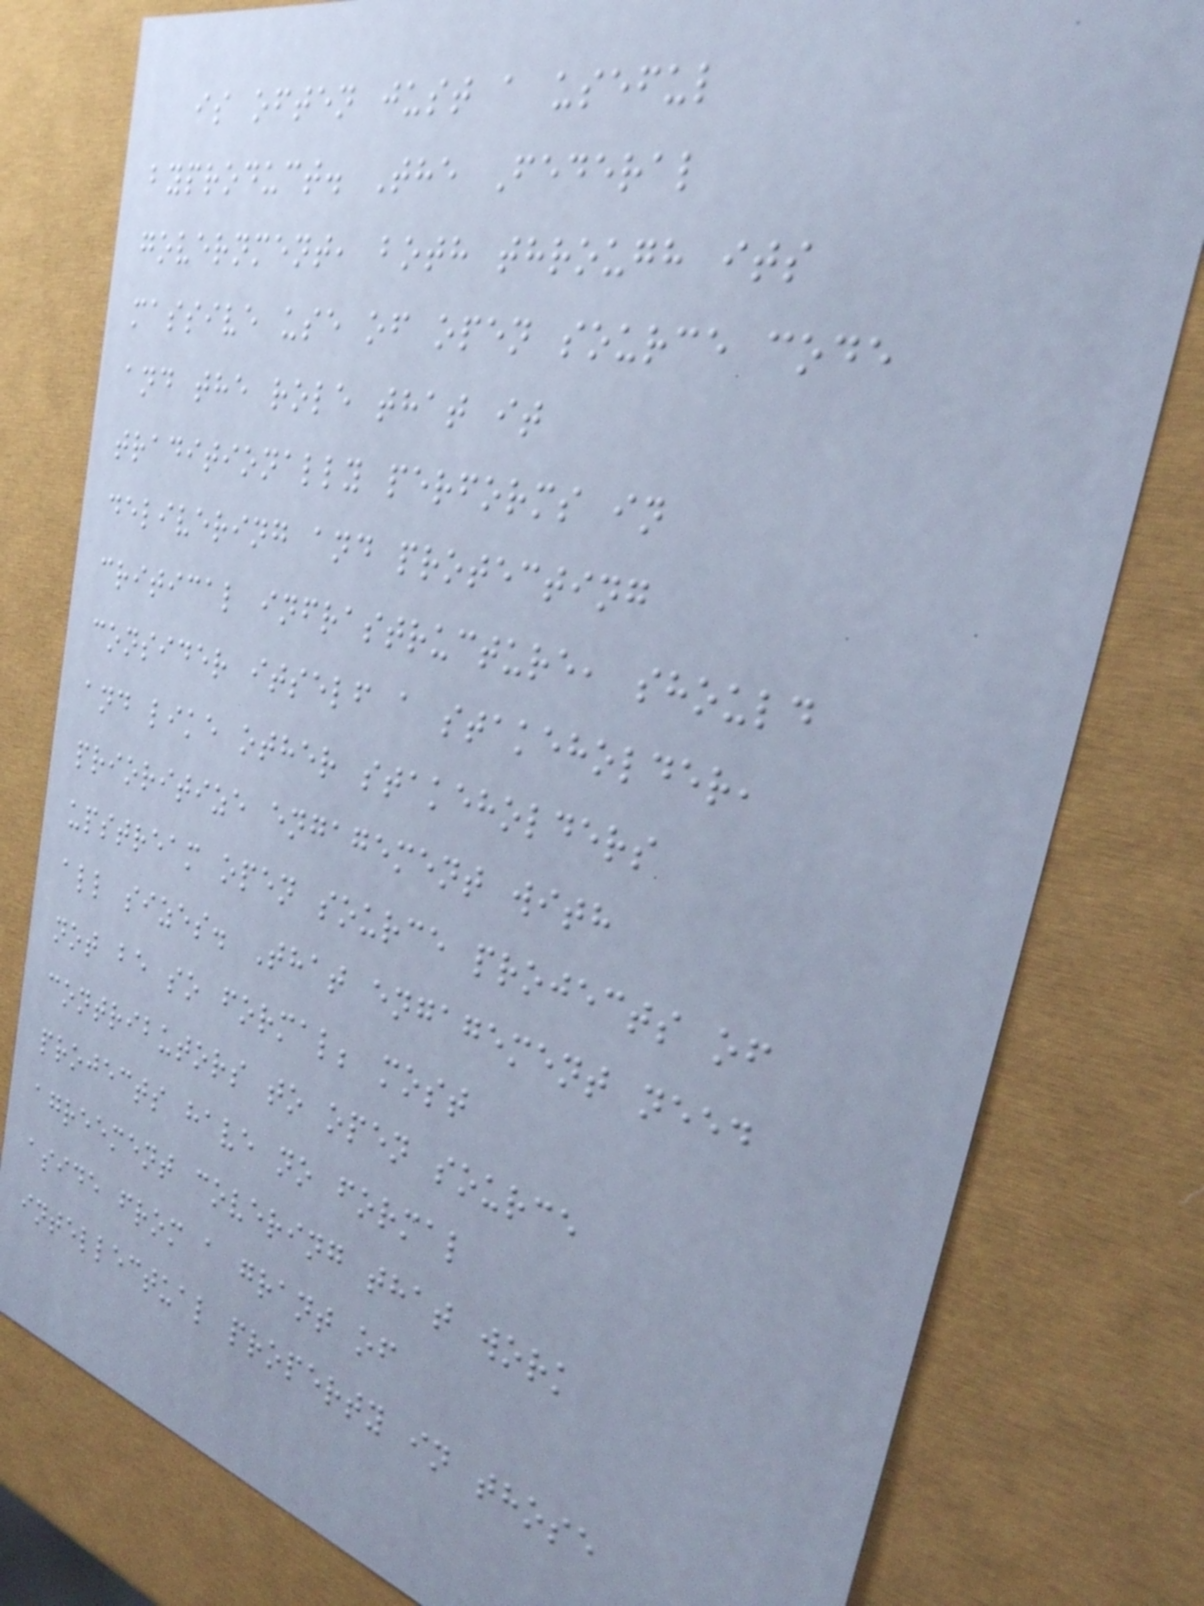is often just a useful
byproduct. The Federal
government, both through its
massive use of open source code
and the role that it
traditionally performs in
delivering and protecting
critical infrastructure, should
consider itself a stakeholder,
and like other stakeholders
prioritize engagement with
upstream open source projects of
all sizes. That engagement need
not be so formal; most
contributors to open source
projects have no formal
agreement covering that work
aside from a grant of
intellectual property in those
